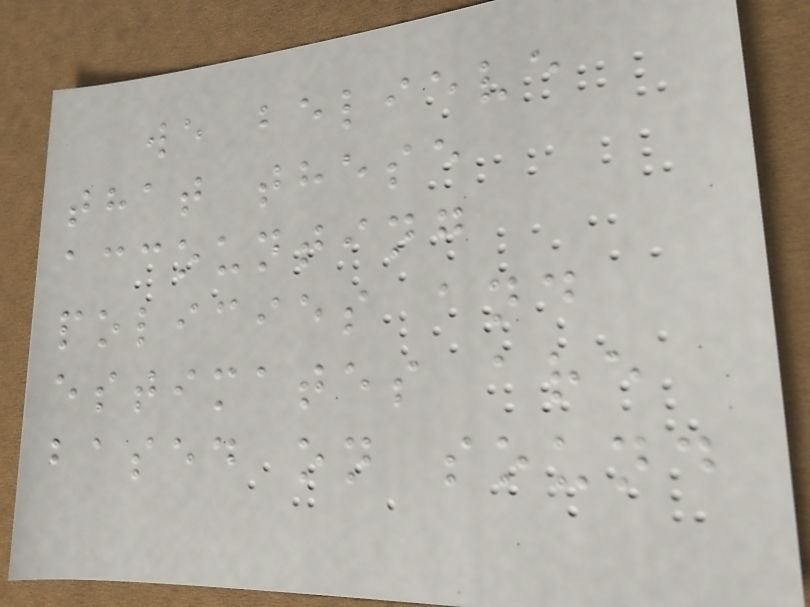we believe
that these
accounting
policies and
estimates are
based on sound
